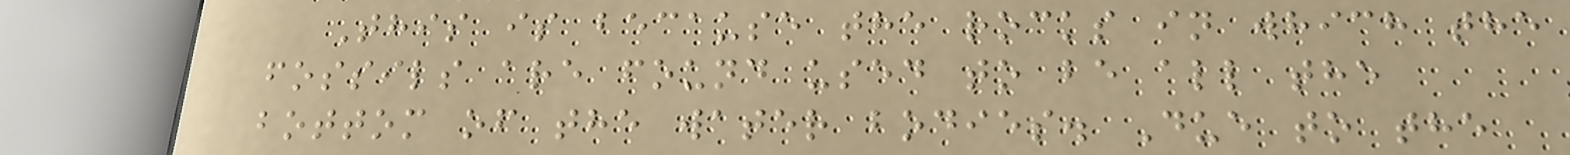This is because the rocks in which the
fossils are found used to be all the
bottom of the water bodies. Due to the
